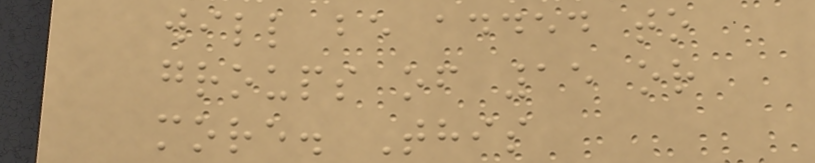will be added to
groups of 15 or
more. This
